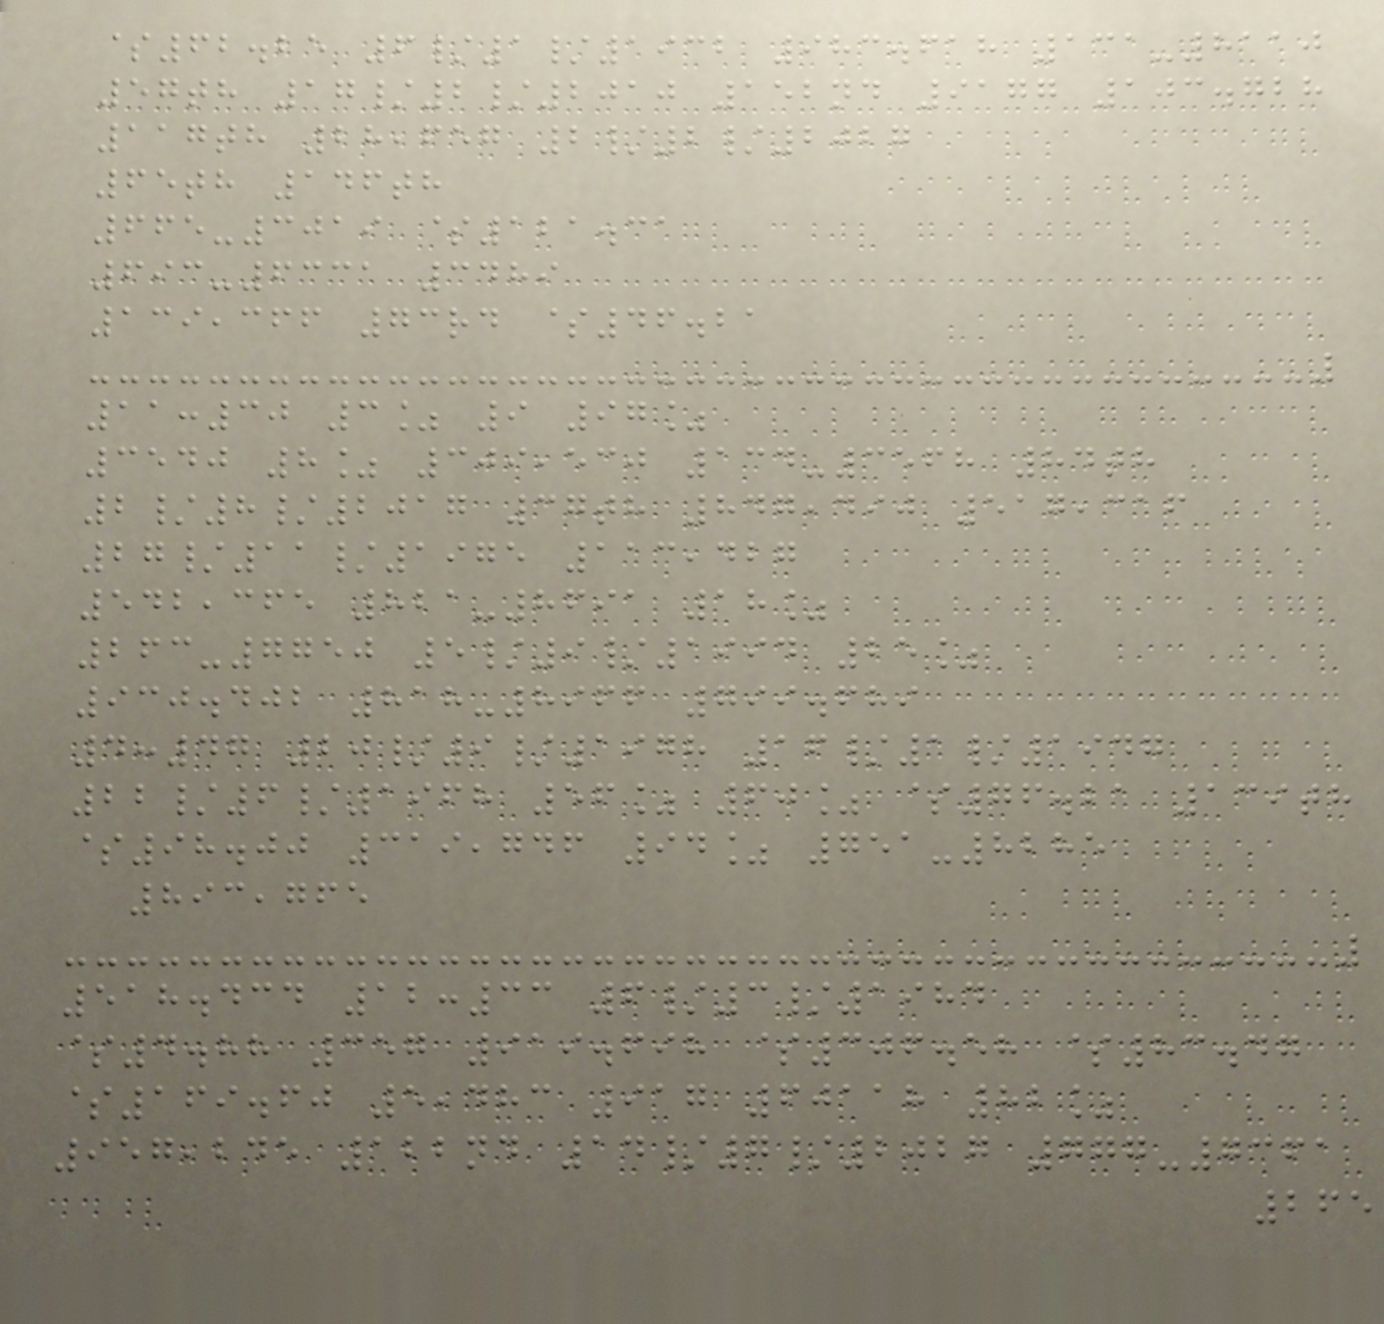$62.25 6/1/1932 983.618 131-8110
57th 17/2/2010 152nd 9177 103.728
117th 28,657 2/2/2027
65th 146th
665-3019 $121.31
693-6331 3489
139,366 73rd $46.21
11:30 3% 9 97%
3540 8% 309,530 134-3568 84th
2/8/2017 37th 847,490 517,316
27/11/1975 113,427
542,365 821-8691 18%
263-7750 5/9/1994 25%
930.402 818-8966 799.689
4:47 20/9/1978 16/1/1947
22/6/1968 56% 60% $76.21 139th
$98.00 319,746 94% 751-8285
893,765
518.434 12:33 6/3/1984
$4.88 357 919.698 $306.58 $83.47
$169.60 5,483 917 60118 82%
957,245 122nd 14/7/2027 777-7361
265
